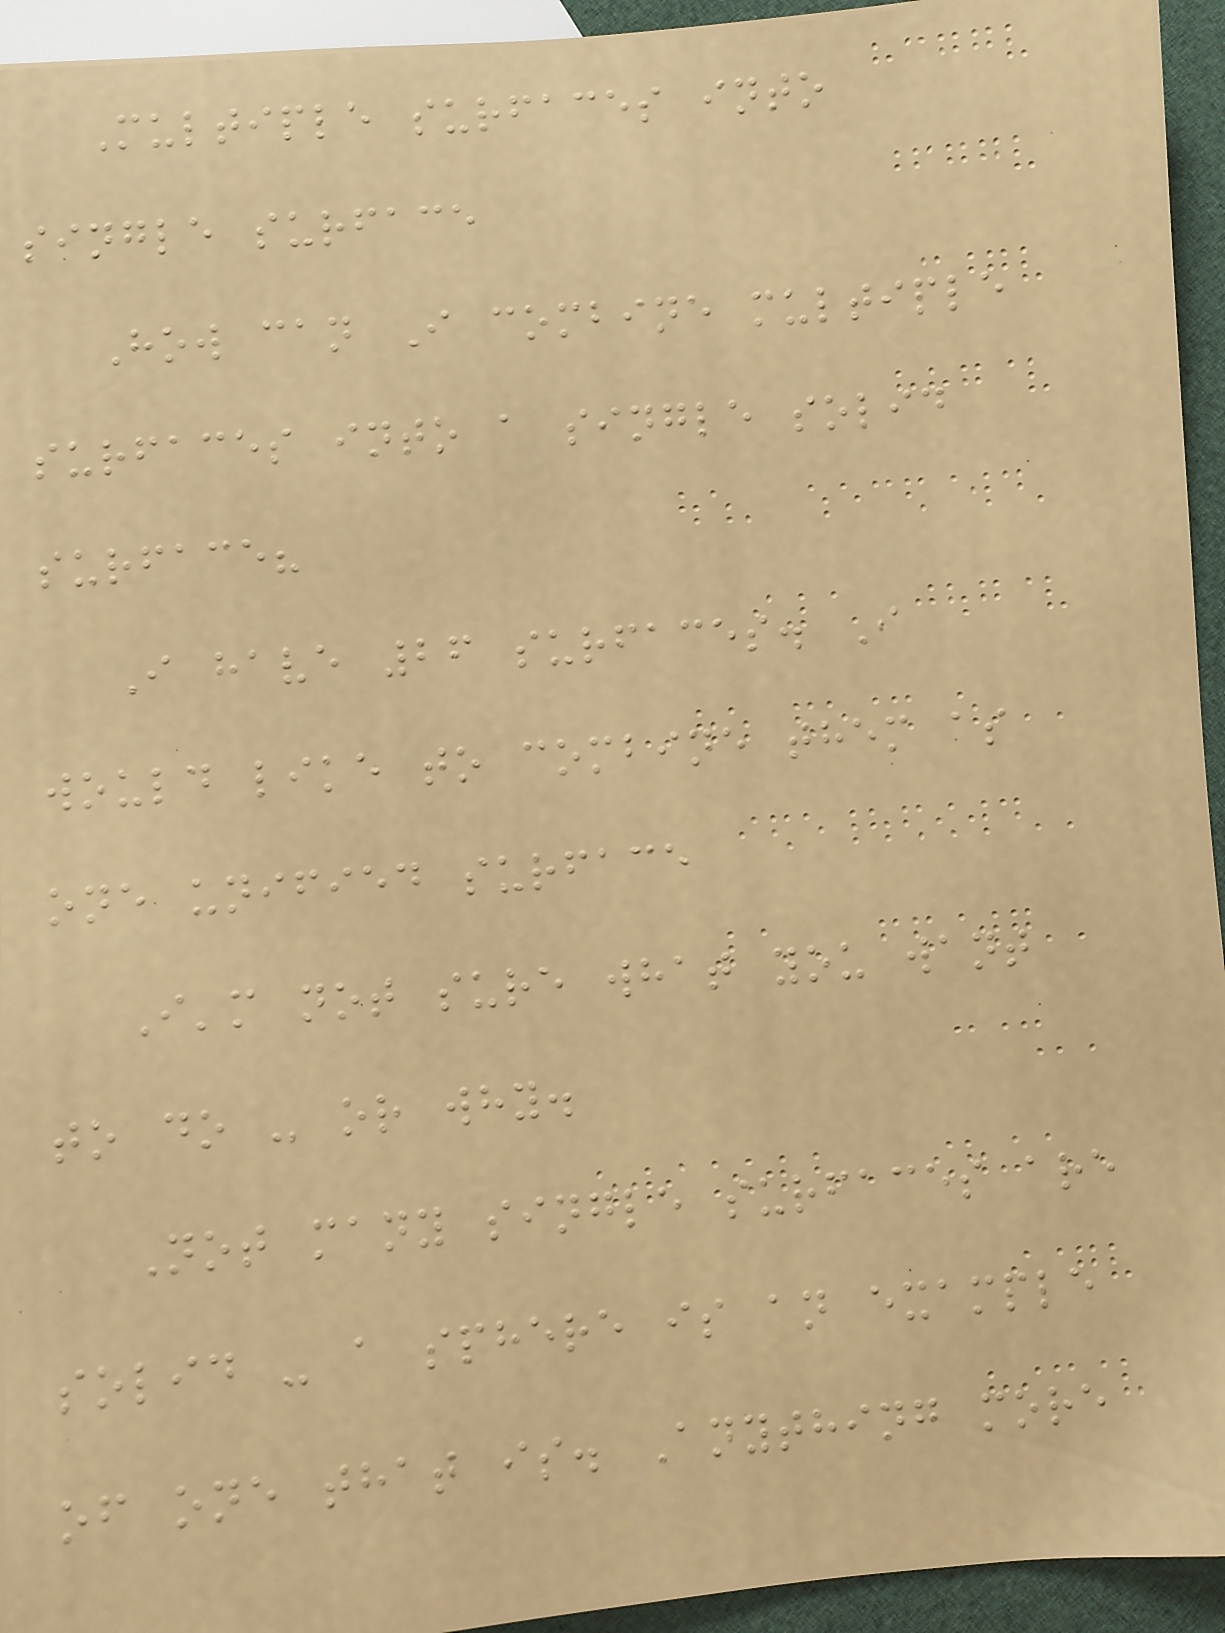Multiple surfaces into
single surface
How can I combine multiple
surfaces into a single solid
surface?
I have 26 surfaces. I
would like to combine them as
one unified surface
I'm not sure what you want
to do - or why.
Not many single surfaces are
solid - a sphere is an example
of one that is. Anything more
